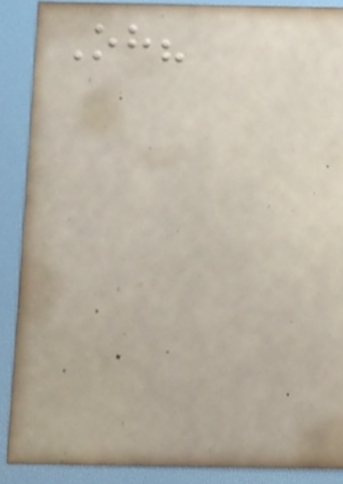Oh?
